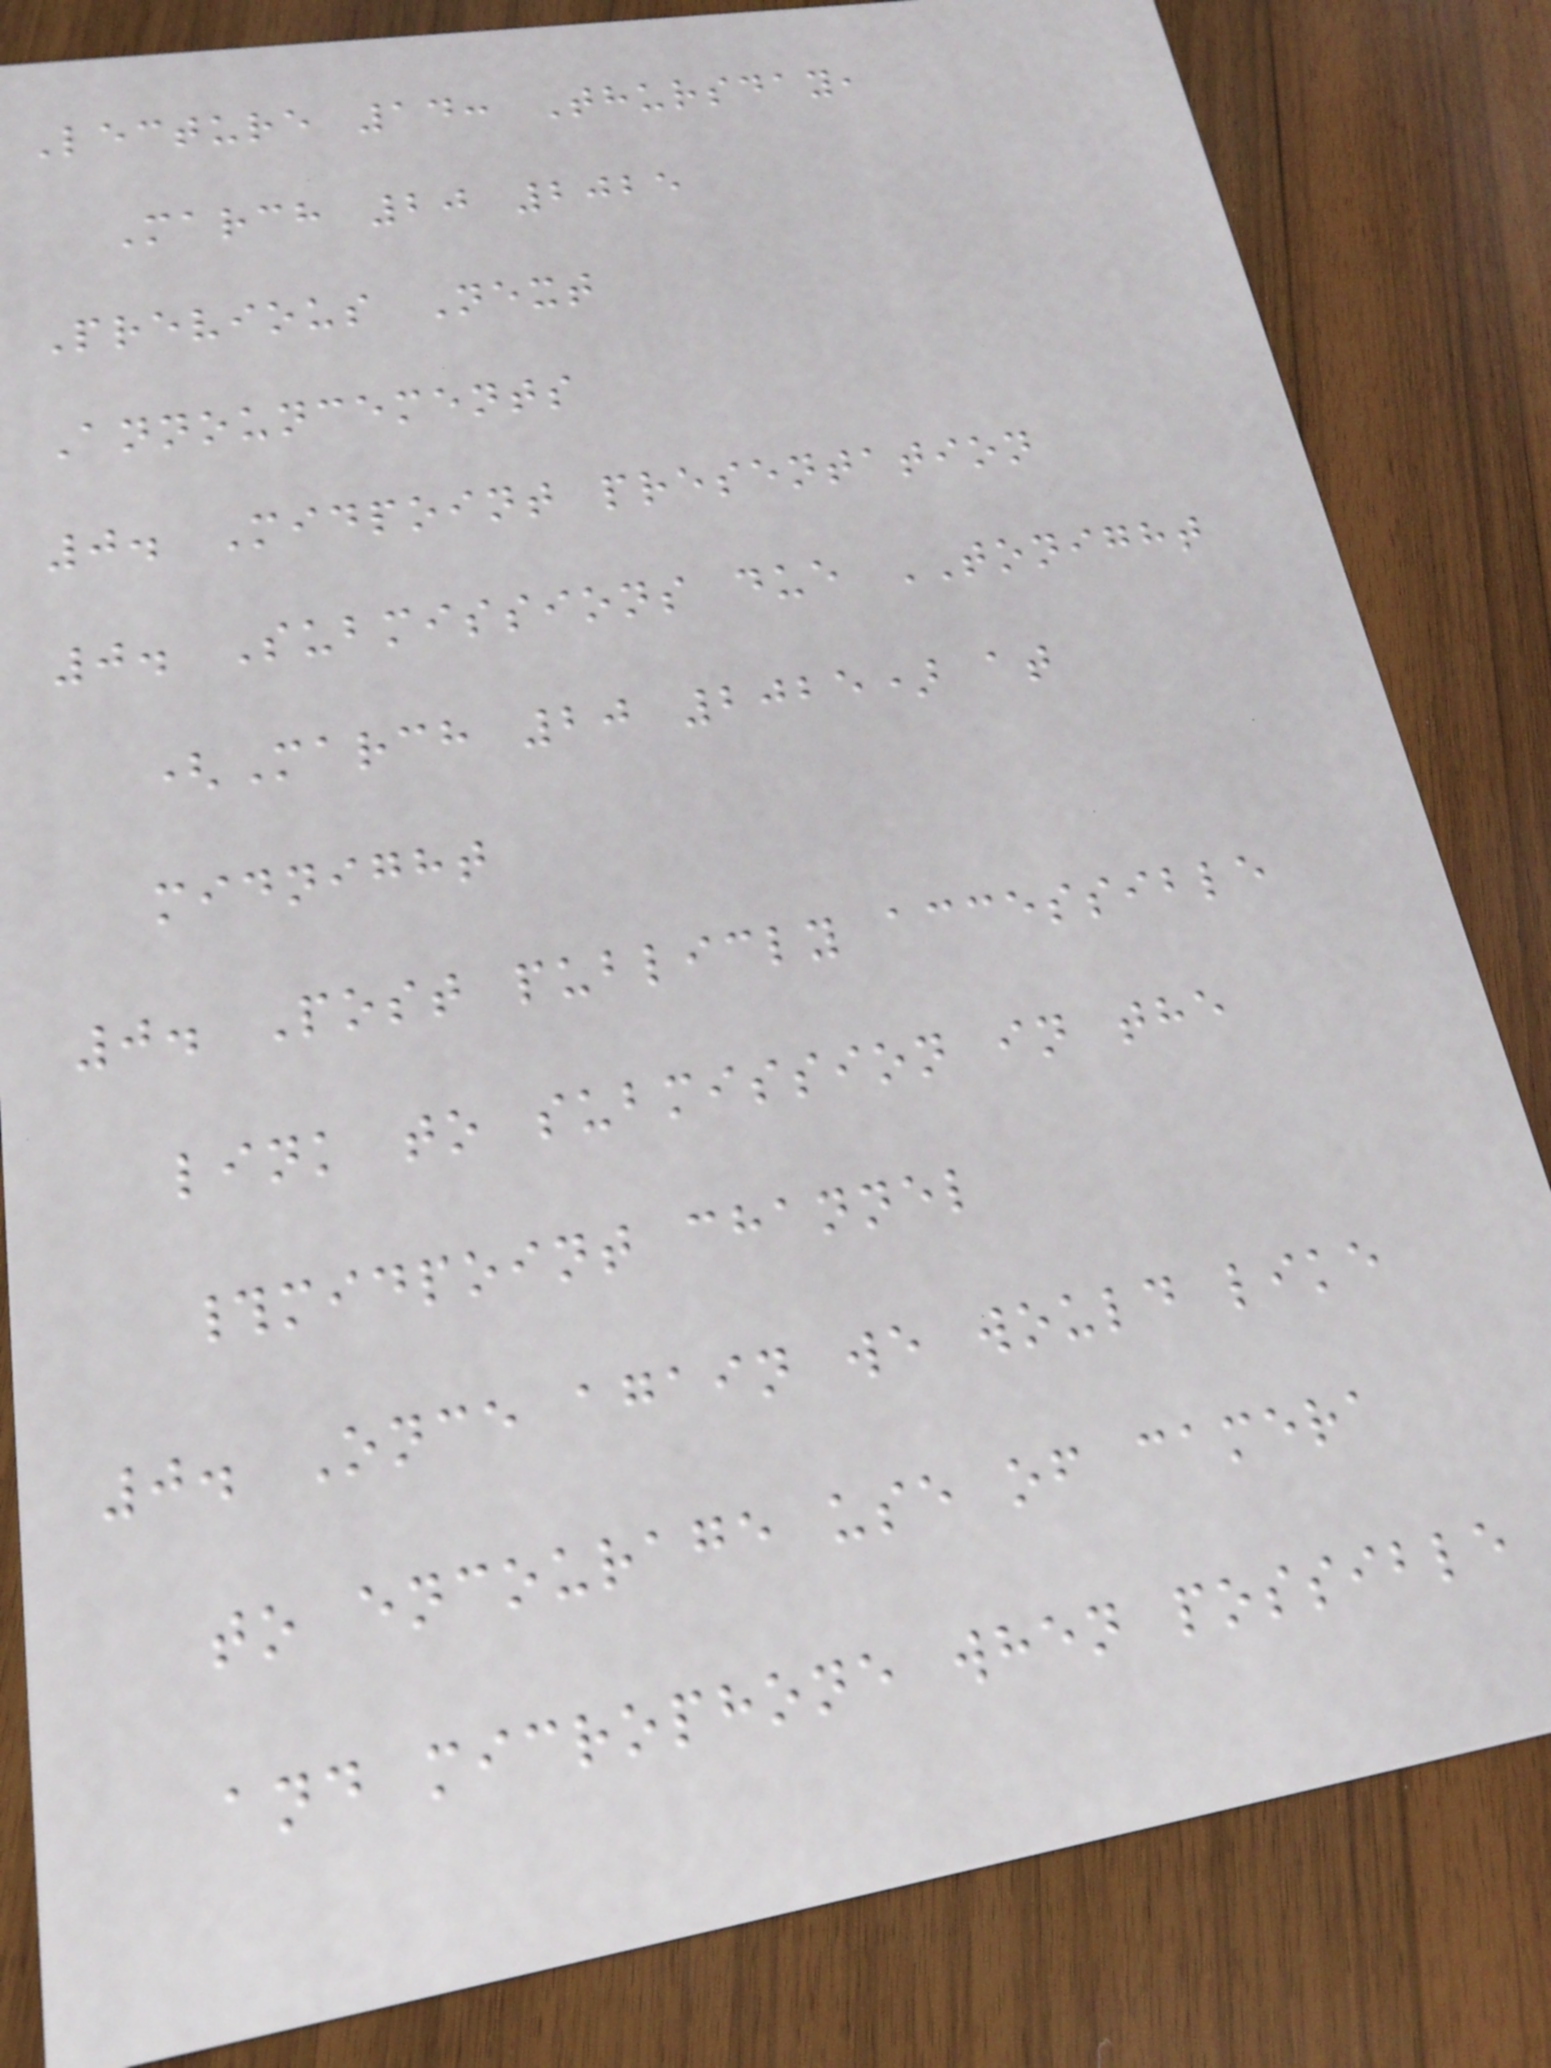Lecture 14: Thursday,
March 20 2025
Previous Next
Announcements
0. Midpoint presentation
0. Submissions due TONIGHT
(March 20 2025) at
midnight
0. Post publicly accessible
link to submission in the
#midpoint channel
0. Once again we would like
to encourage use of camera
and microphone when possible
